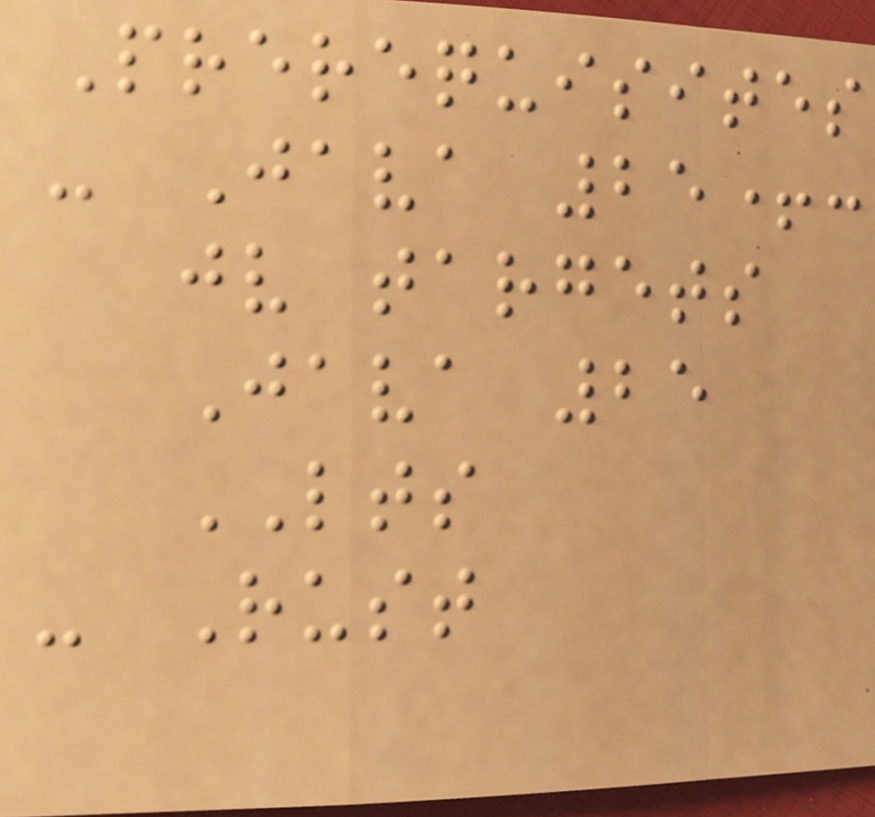Prerequisites
- Java 25+:
jv targets
Java 25
LTS
- Rust
